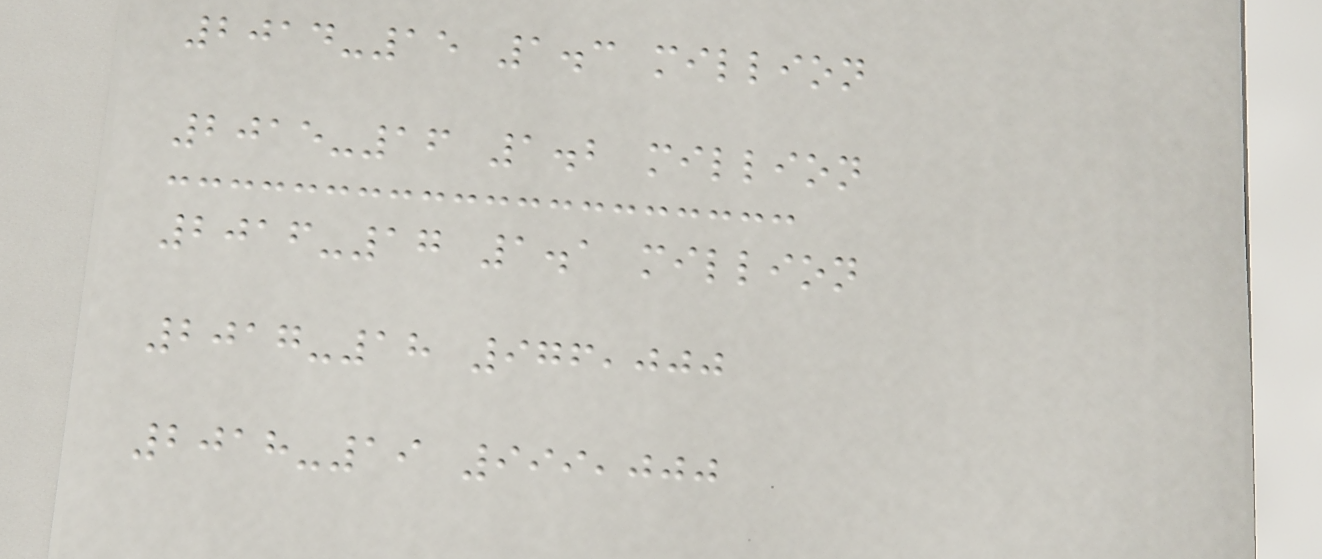2014-15 1.3 million
2015-16 1.2 million
2016-17 1.1 million
2017-18 976,000
2018-19 999,000
